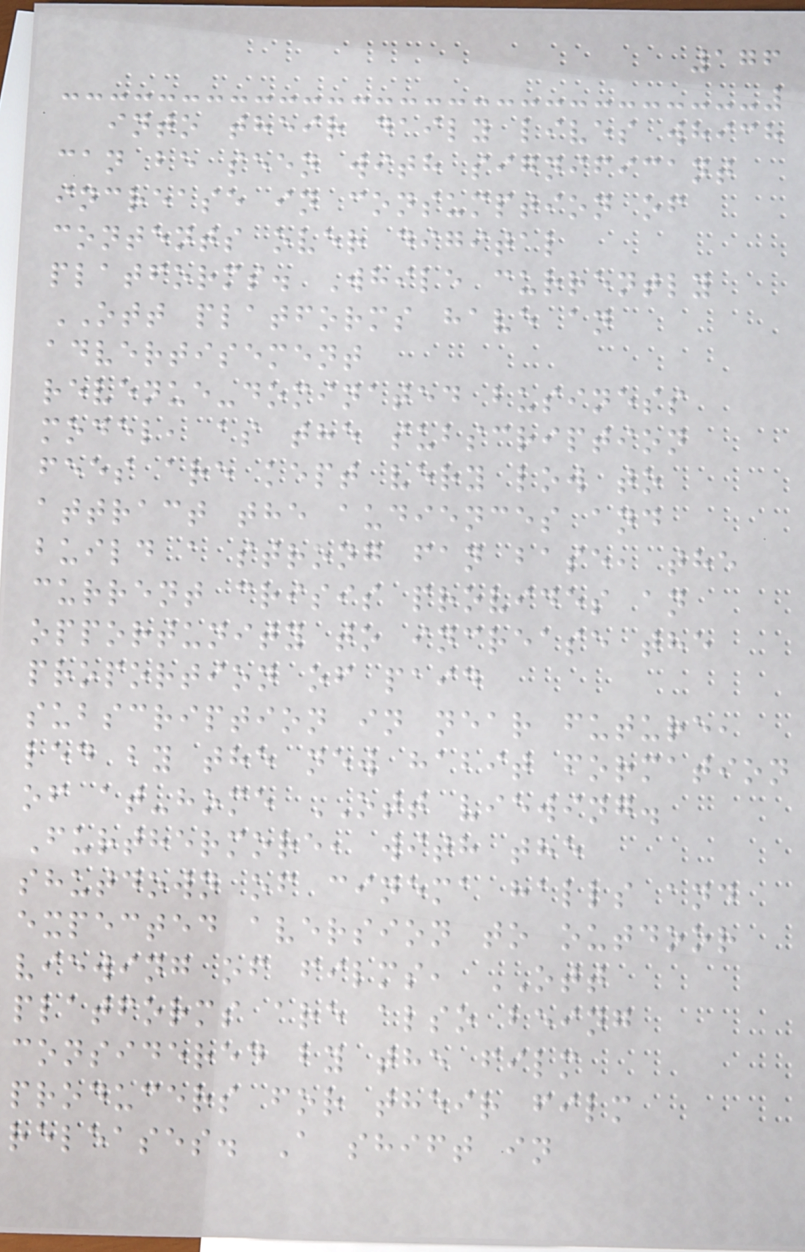176
into their daily lives which
can be seen with significant
increase in consumption of
contents over digital
platforms. While currently
OTT platforms have an
advertisement
revenue-dominated business
model, as the subscription
fees are kept very low to
attract the audiences and
build a strong fan base, the
current crisis provides an
opportunity to increase the
proportion of paid
subscription in near future,
led by the new habit formation
of at-home OTT viewing.
Furthermore, with the
shutdown of cinema halls and
expected aversion to outdoor
viewing of films, OTT
platforms are also being
considered by the film
producers for their film
releases. A shift in
